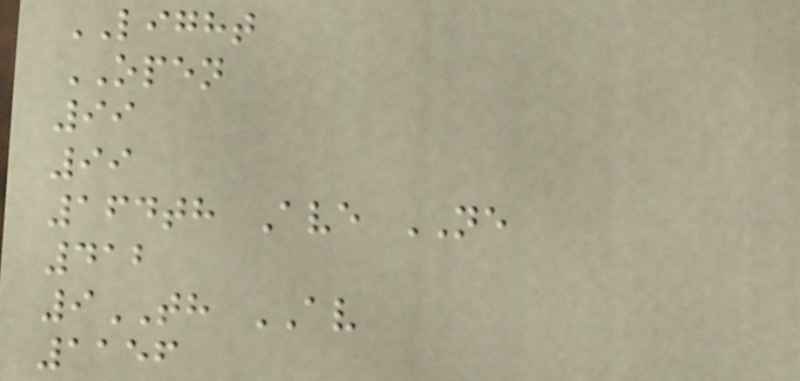LIGHT
OPEN
99
99
164th Ave NE
412
9TH AV
1156
